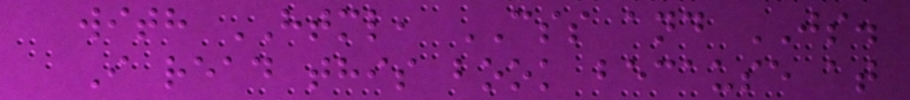with HTML, CSS and JS.
I read this book because at
